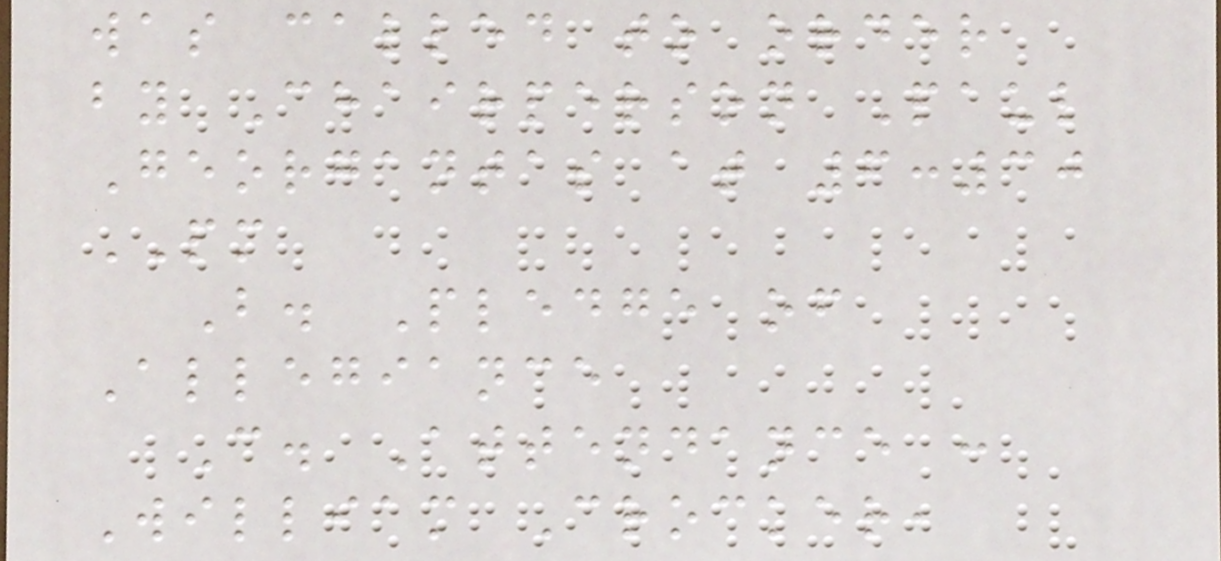was called to order
by Chairperson Paul
Georgantas at 6:30
PM
B. Pledge of
Allegiance
C. Attendance :
William Crocker,
